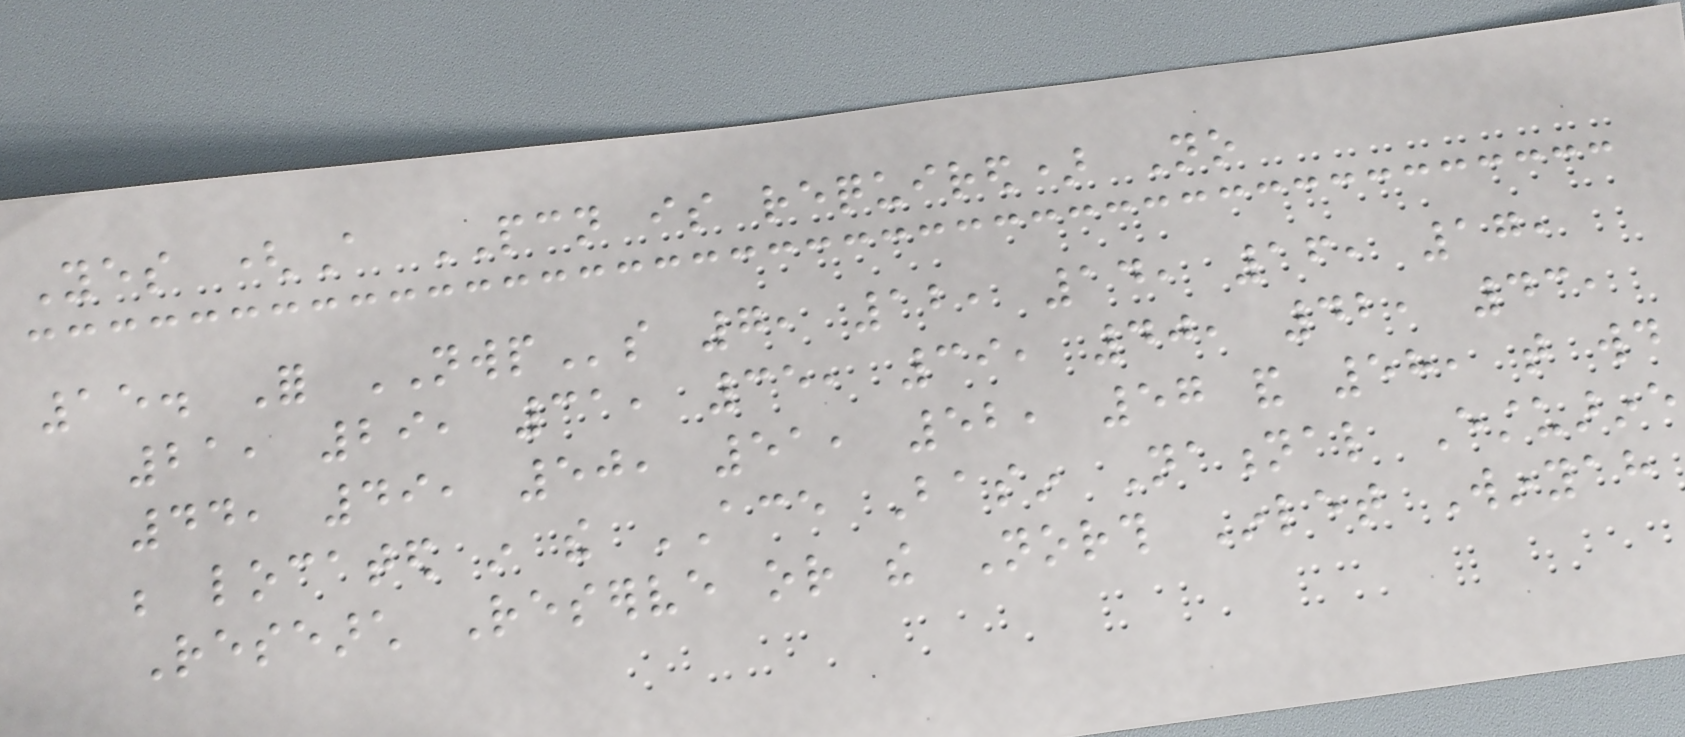Yes (A PCN is required) No
15. For NWPs 7, 12, 14, 16, 17,
21, 29, 31, 35, 39, 40, 42, 43,
44, 49, 50, 51, 52, 57 and 58, that would
be located in the ACE Basin National Estuarine
Research Reserve or the North Inlet Winyah
